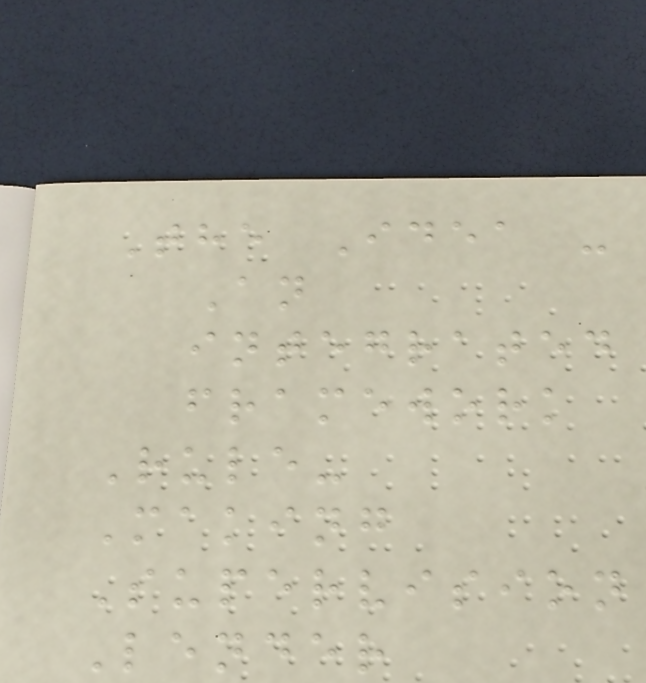The Idea -
An
integrated
framework
Rule-
Making
Supervision
Lender
